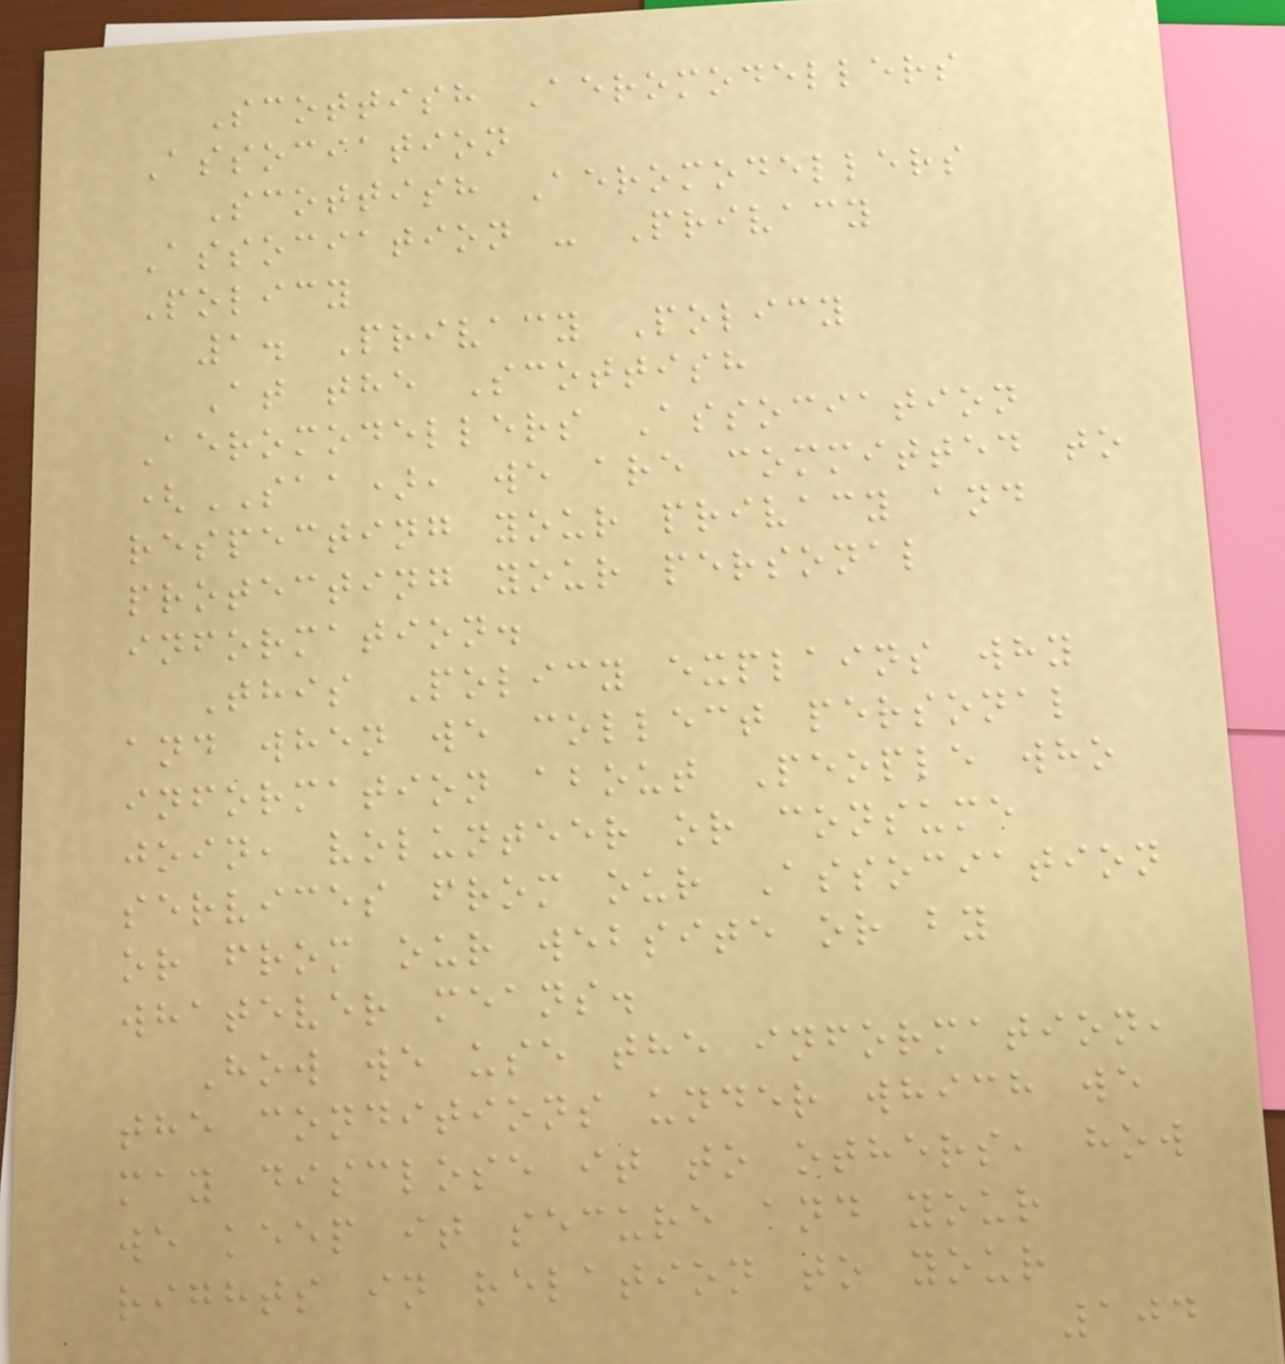Scottish Aeromodellers
Association
Scottish Aeromodellers
Association - Privacy
Policy
1. Privacy Policy
At the Scottish
Aeromodellers Association
(SAA), we are committed to
respecting your privacy and
protecting your personal
information.
This Policy explains why
and when we collect personal
information about People who
join, volunteer or consume
services from our Association
or from our website or by
whatever means.
How we use the information,
the conditions under which we
may disclose it to others, how
we keep it secure and your
rights in relation to your
104
